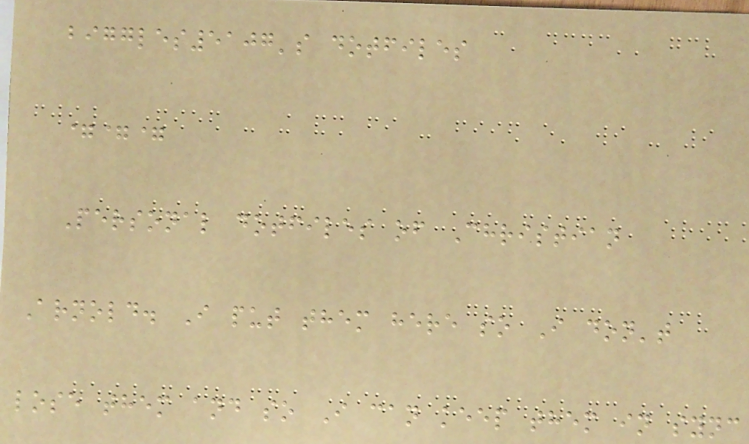biggles5107's dotfiles
===
Personal dotfiles of Christian
Arnold. I put them here so I don't
lose them and so I can keep them in sync
